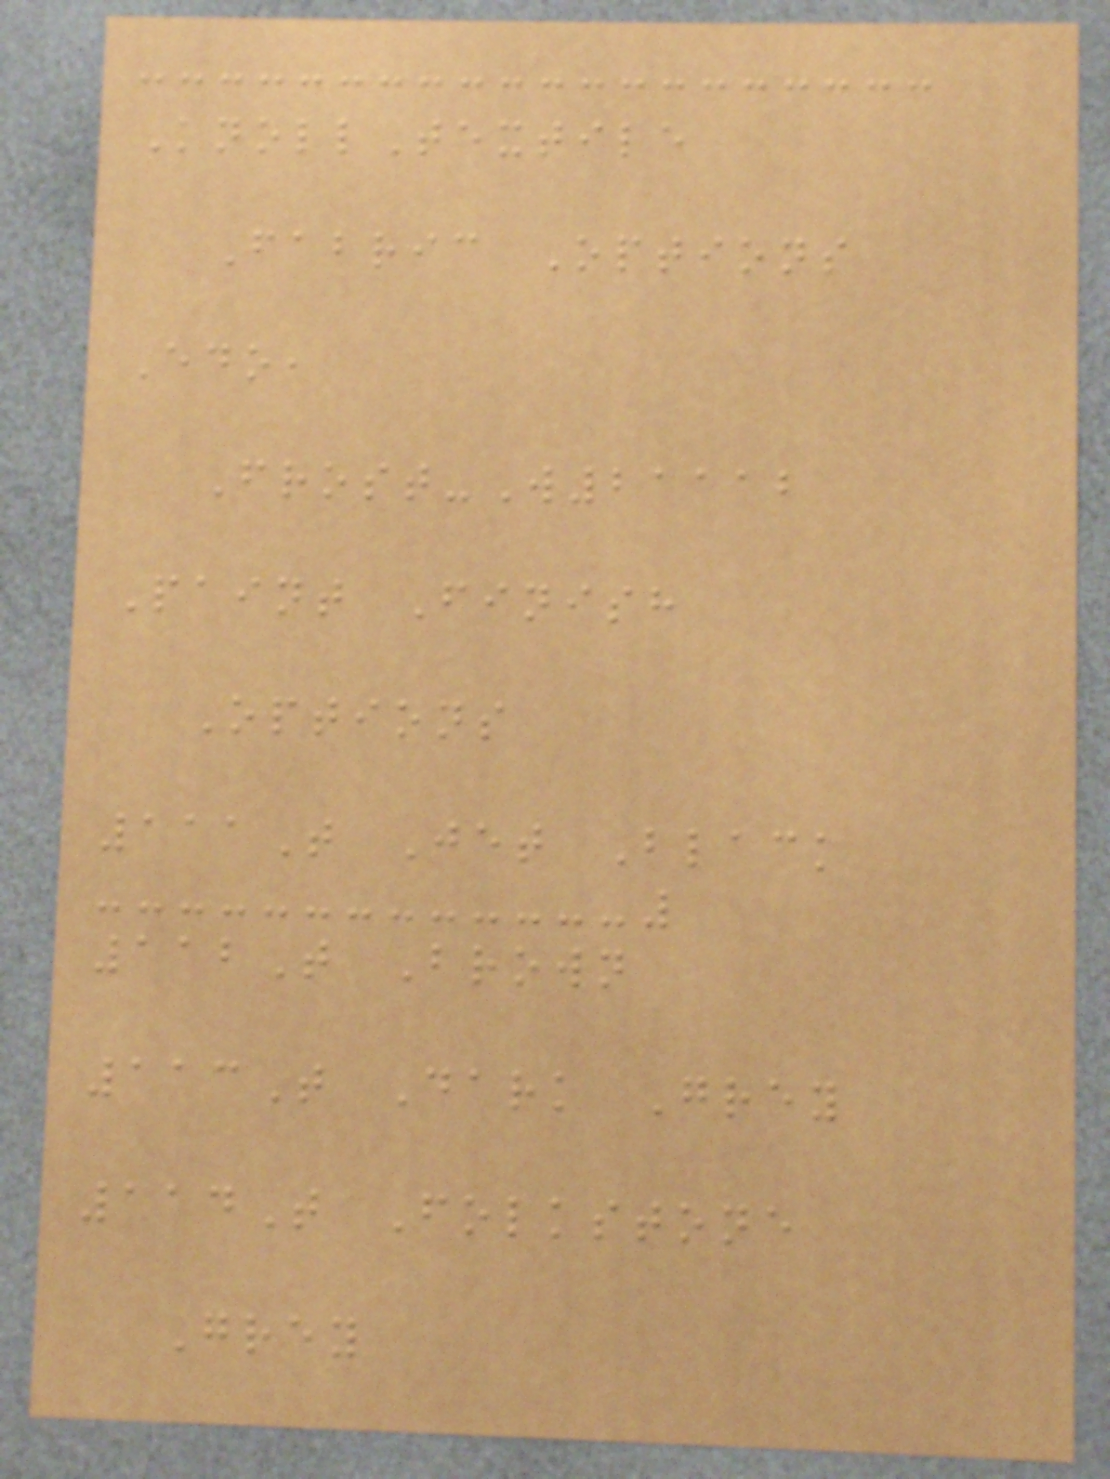KnollTextile
Fabric Options
Edo,
Frost-W21112
Paint Finish
Options
111T Jet Black
112T Brown
113T Dark Grey
114T Folkstone
Grey
